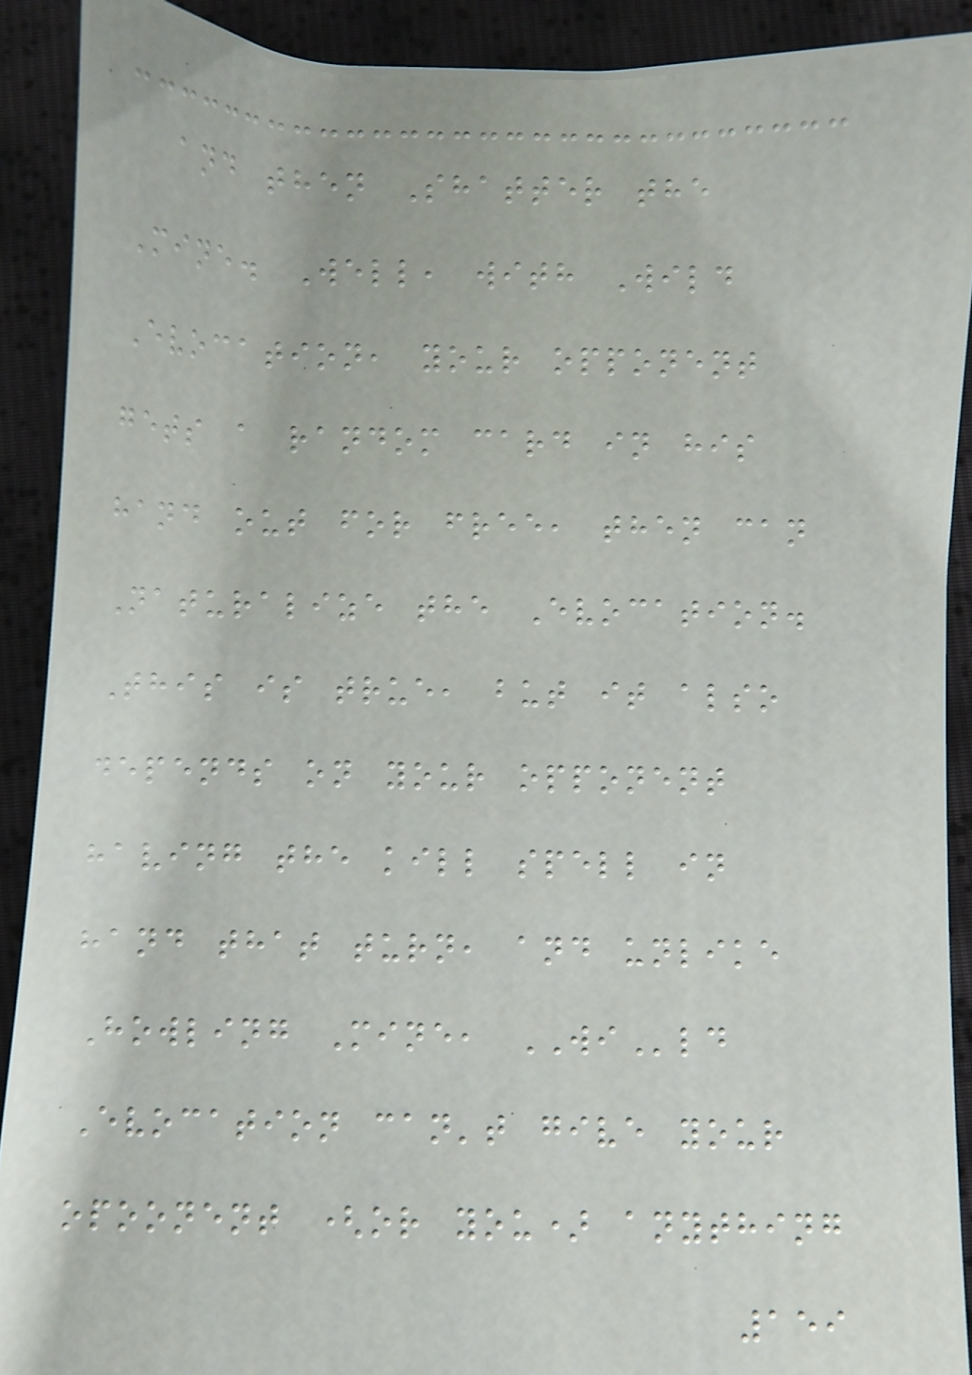and then Shatter the
Mine. Well, with Wild
Evocation, your opponent
gets a random card in his
hand out for free, then can
Naturalize the Evocation.
This is true, but it also
depends on your opponent
having the kill spell in
hand that turn, and unlike
Howling Mine, WIld
Evocation can't give your
opoonent (or you) anything
159
